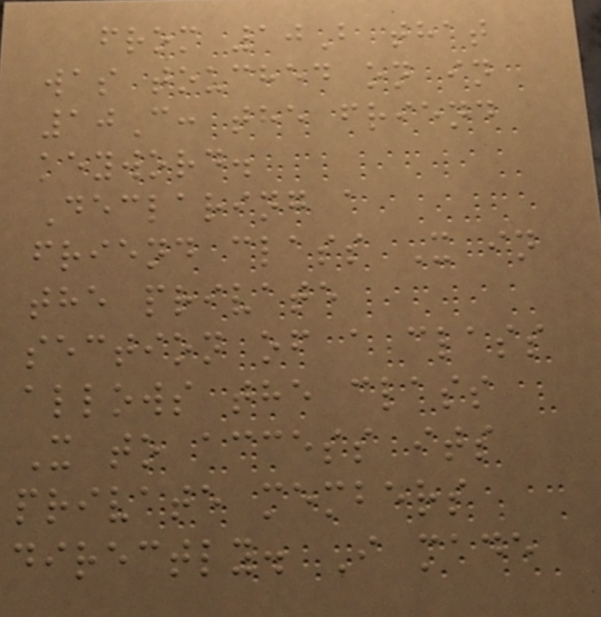from 10B that
was touched on in
10C: the friend
keyword.
Declaring a
friend class X in
the private
section of a class
allows the class
X to access its
private members
directly. I made
